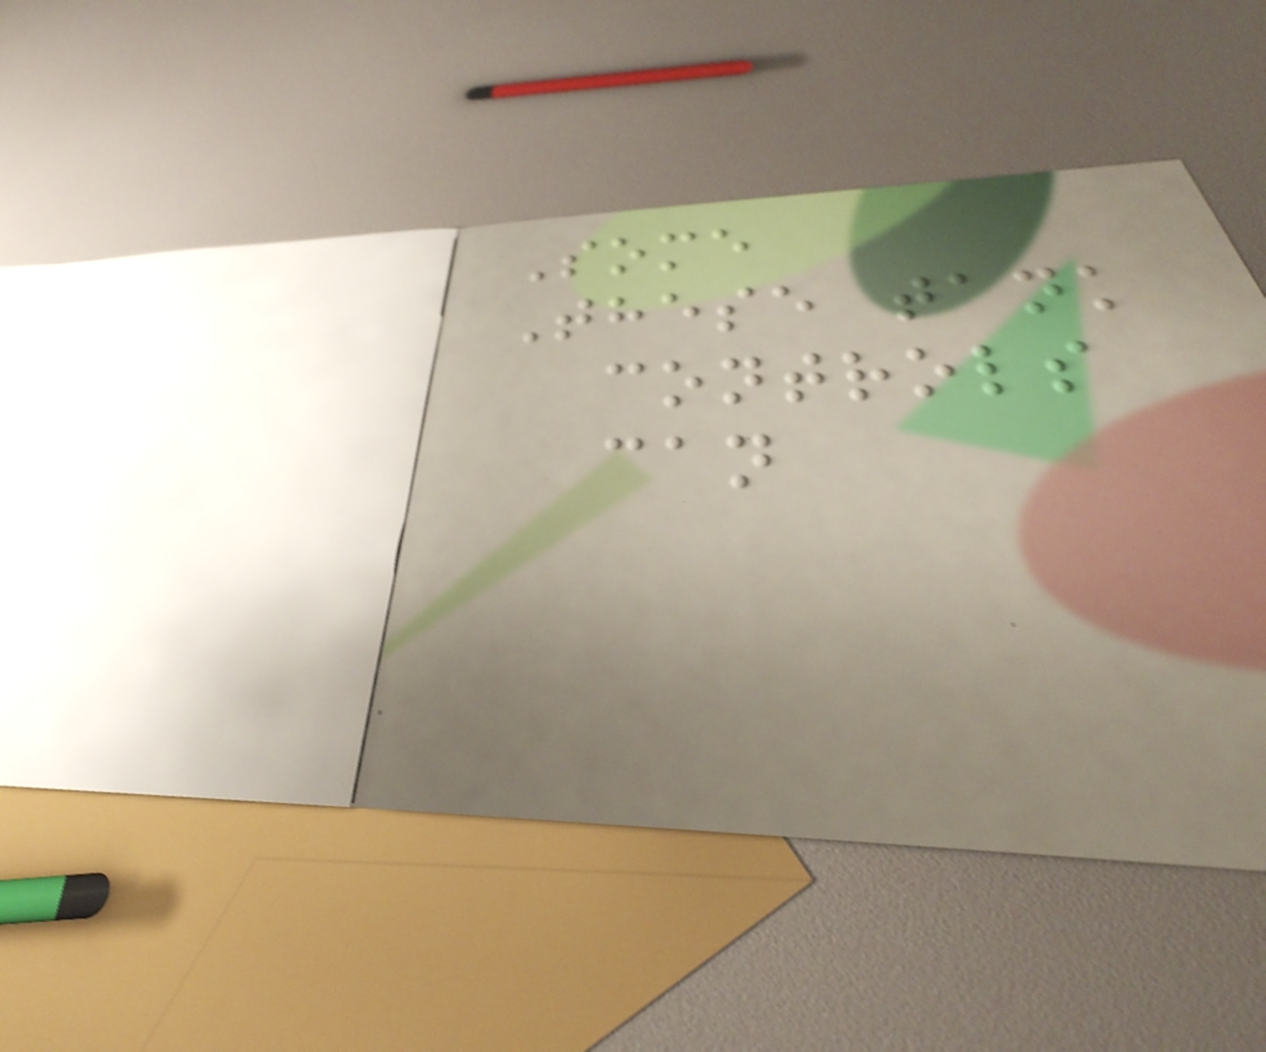Some
These tank
controls
can
